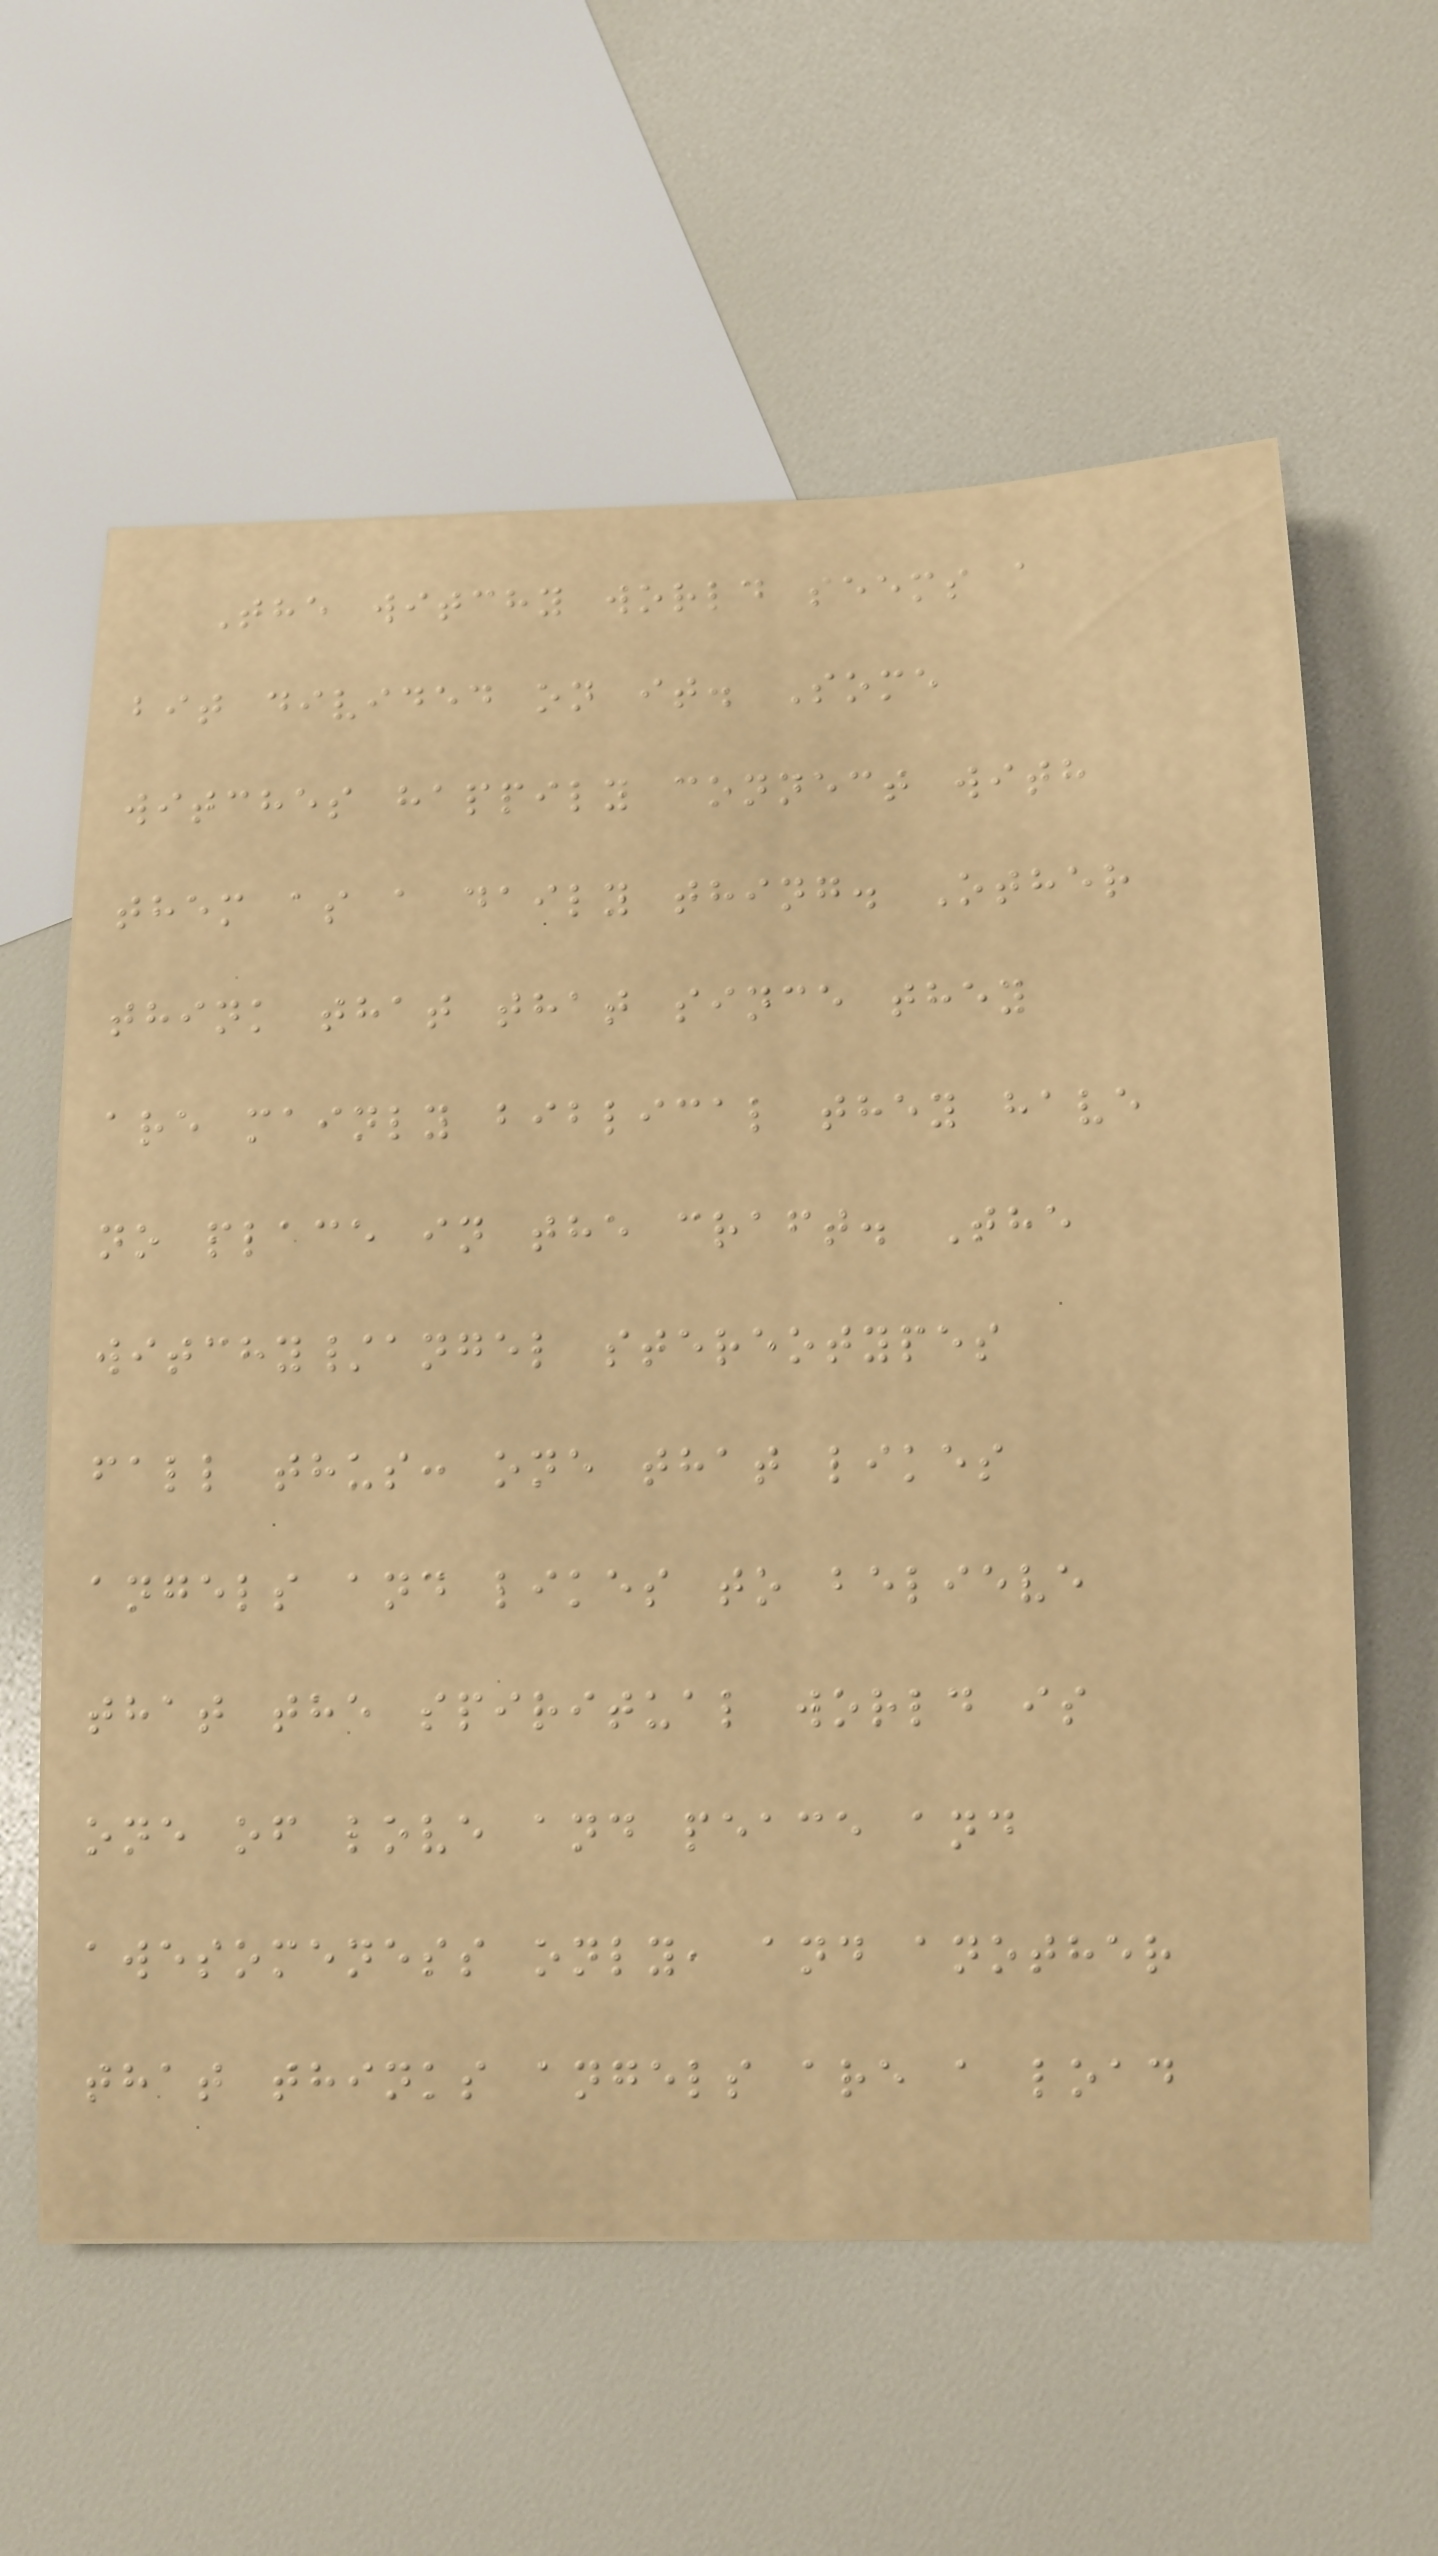The witchy world seems a
bit divided on it. Some
witches happily connect with
them as a daily thing. Other
think that that since they
are mainly biblical they have
no place in the craft. The
witchy/angel stereotypes
fall thus: one that likes
angels and likes to believe
that the spiritual world is
one of love and peace and
awesomeness only, and another
that thinks angels are a load
